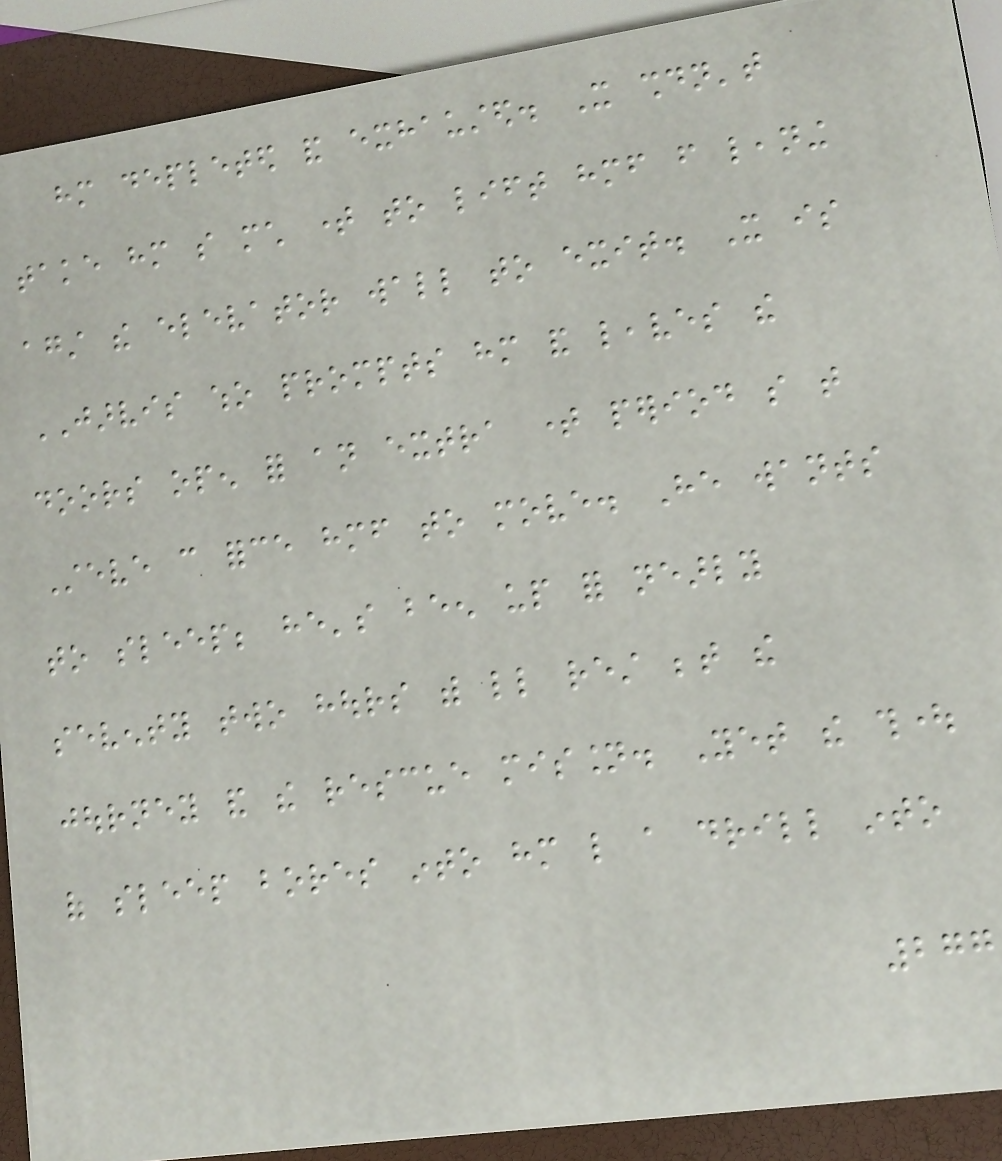him depleted and exhausted. It shouldn't
take him so much time to lift himself from leaning
against the elevator wall to exit. It is
JARVIS who prompts him and leaves the
doors open for an extra time period so that
Steve can force himself to move. He wants
to sleep; he's been up for nearly
seventy two hours with little rest between the
journey and the rescue mission. Yet the thought
of sleep bores into him like a drill into
277
